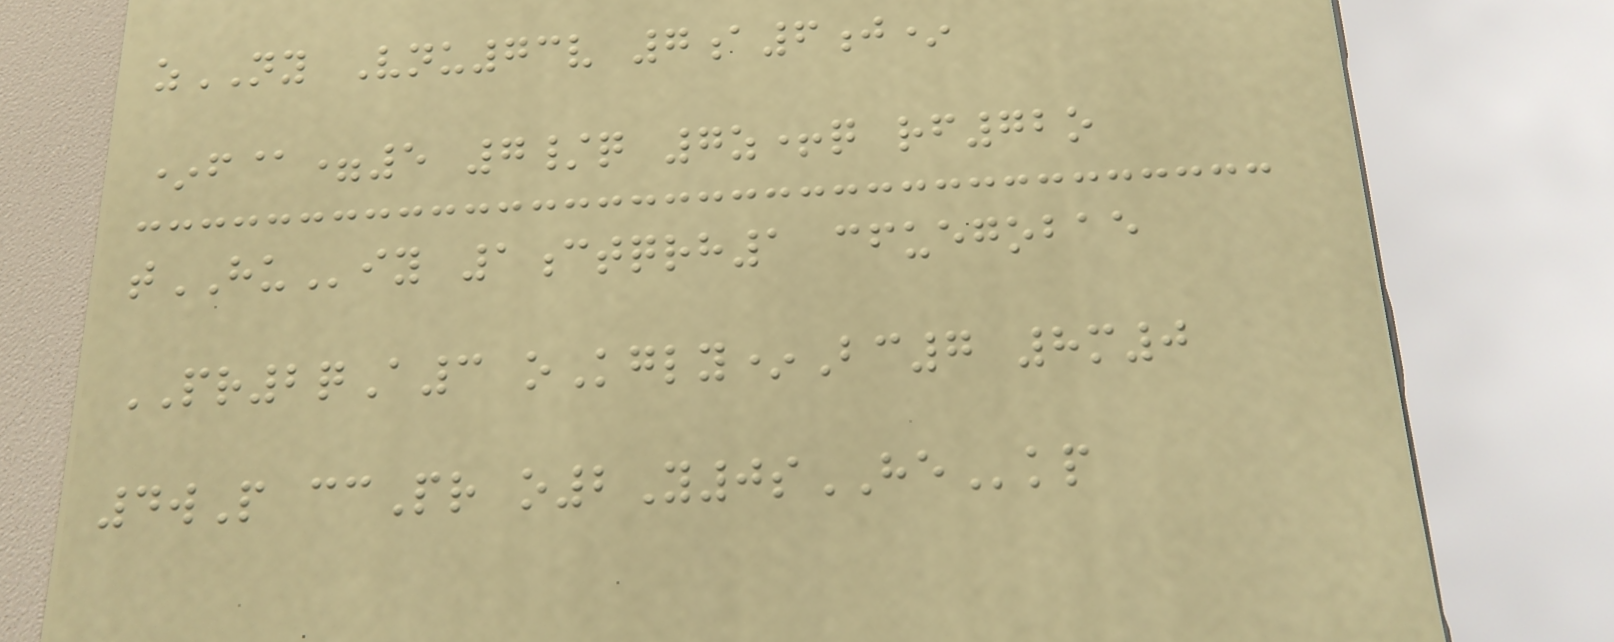zNY Vnu73v 7a6j*
*f@=5 7/q 7z+q rf72o
tHUiy 1ctqrh1 cfuegobae
PR2qA3 oKgly*Bc7 8m0
4wP ccPr o2Y0sHEkp
